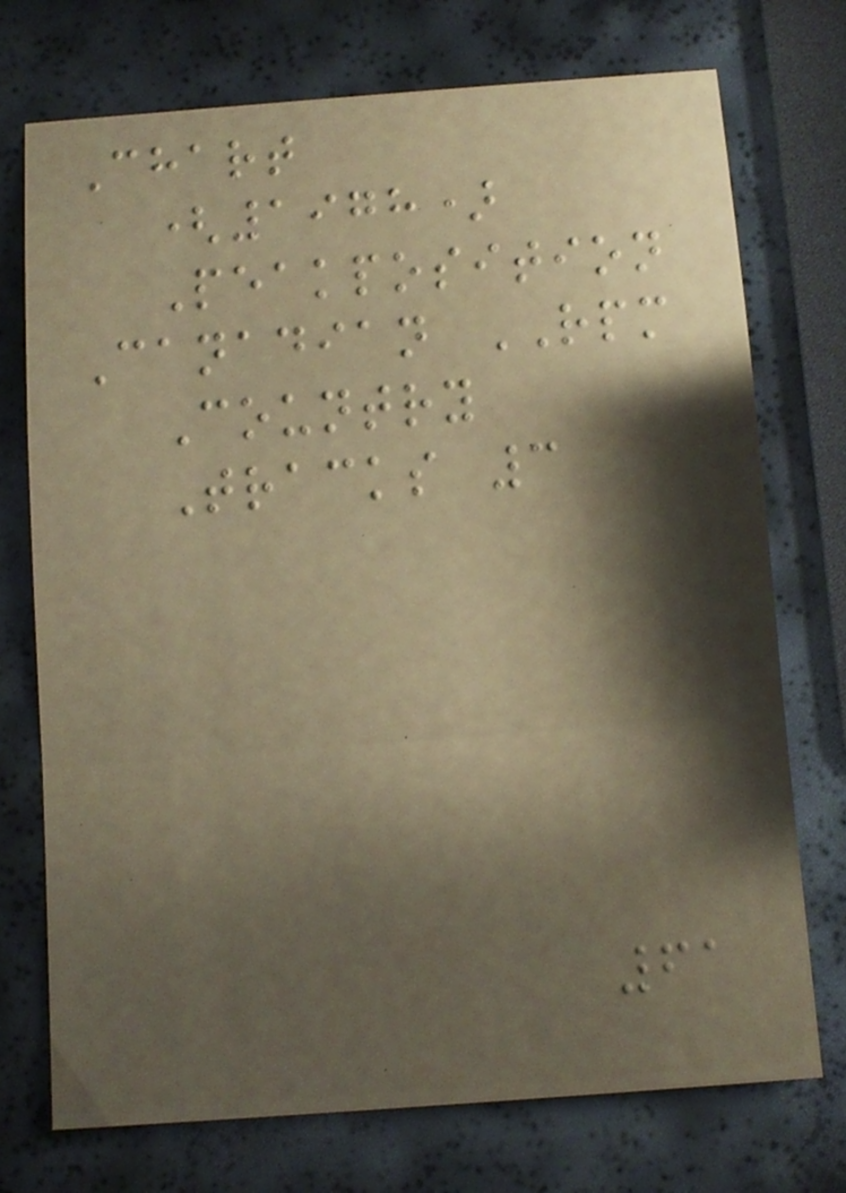Chart
(1978)
Peakposition
Canadian RPM
Country
Tracks 3
61
